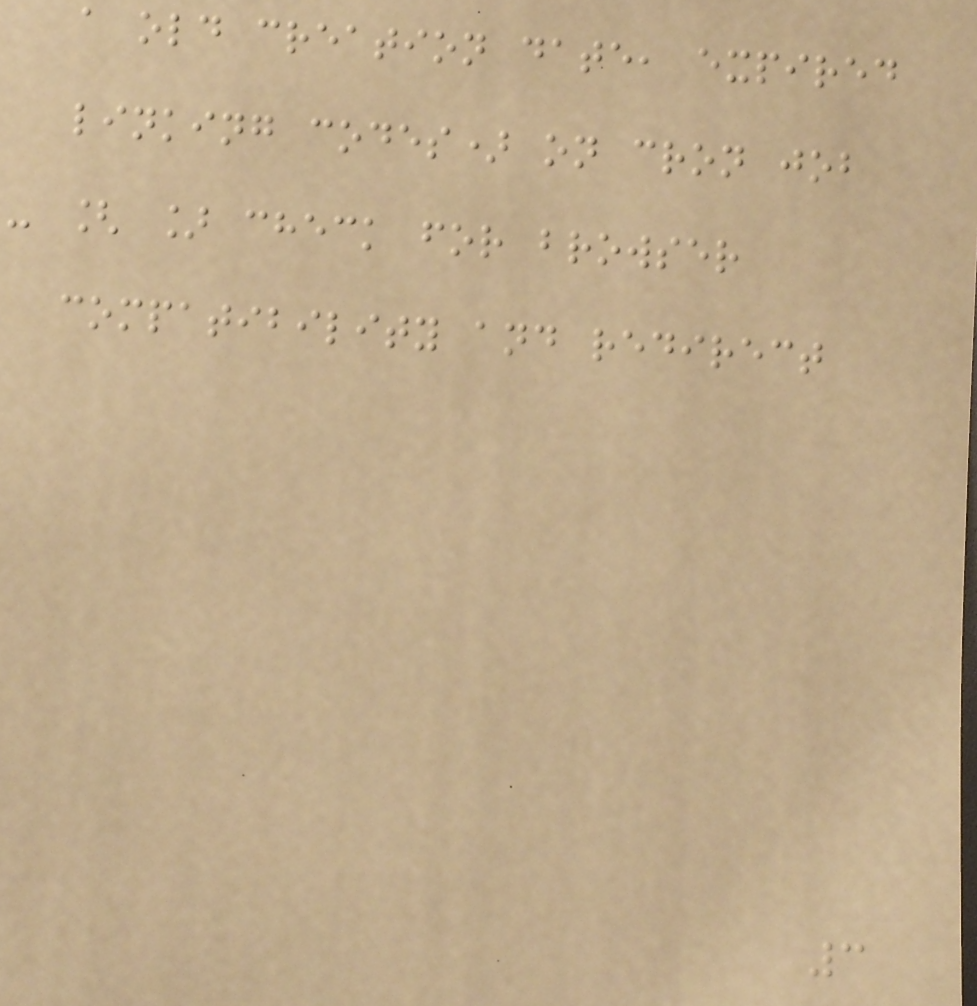a old creation date, expired
linking codes) on cron job
- [ ] check for browser
compatibility and redirect
3
